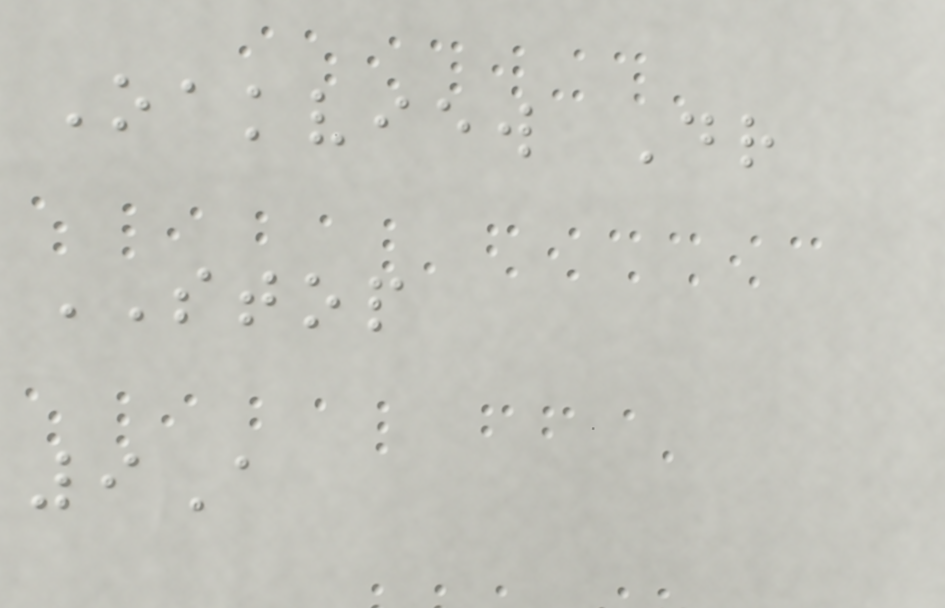Oakview Dr
STOP
9A
